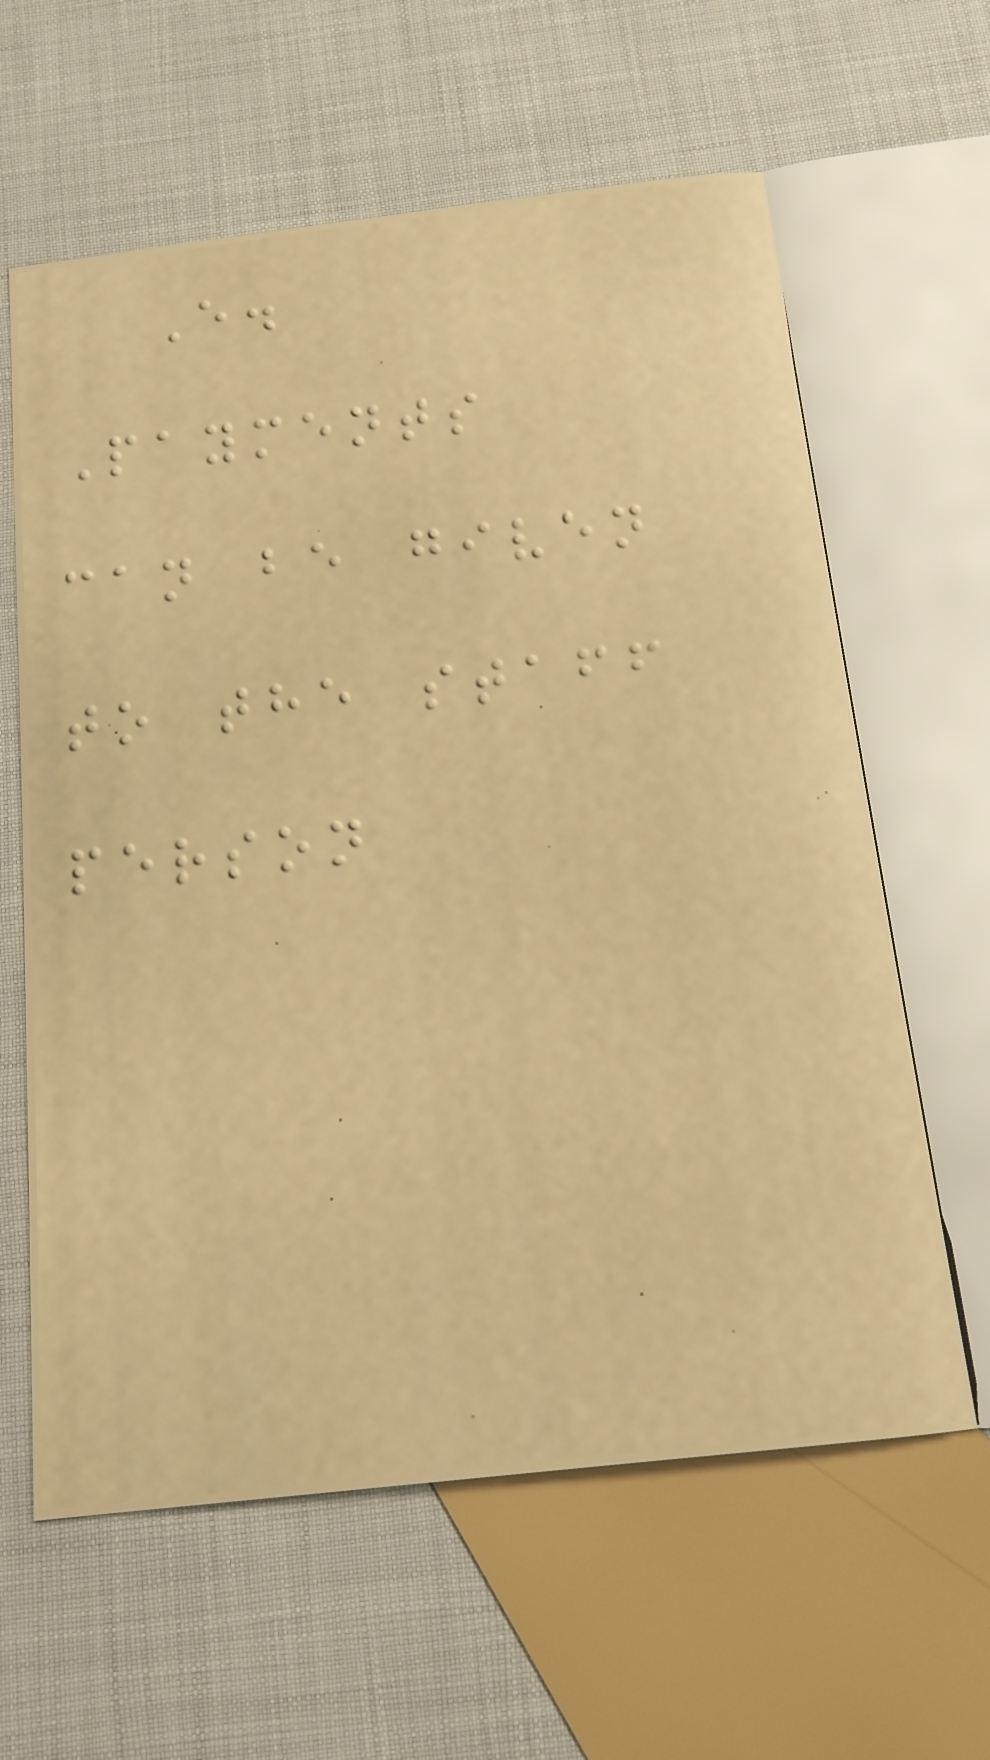E.
Payments
can be given
to the staff
person
